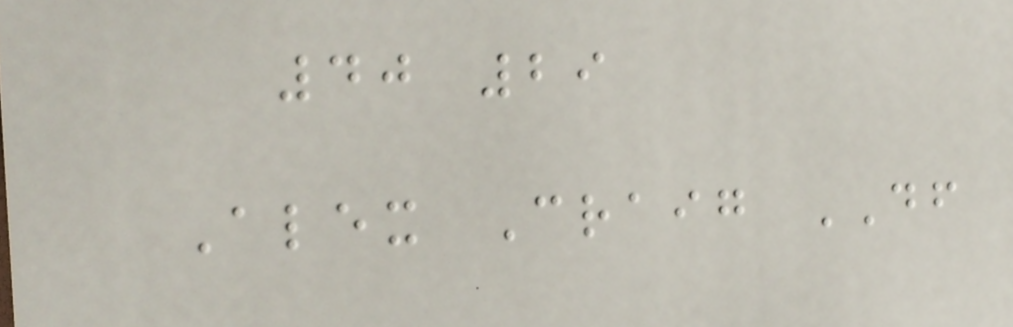40 29
Alex Craig DF
